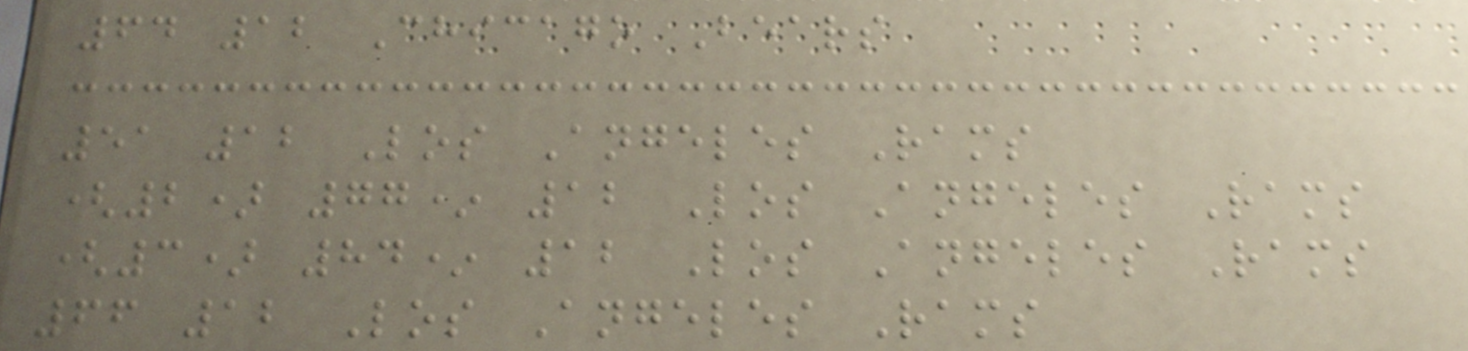64 12 Chicago Bears
51 12 Los Angeles Rams
(2) 77* 12 Los Angeles Rams
(3) 84* 12 Los Angeles Rams
66 12 Los Angeles Rams
